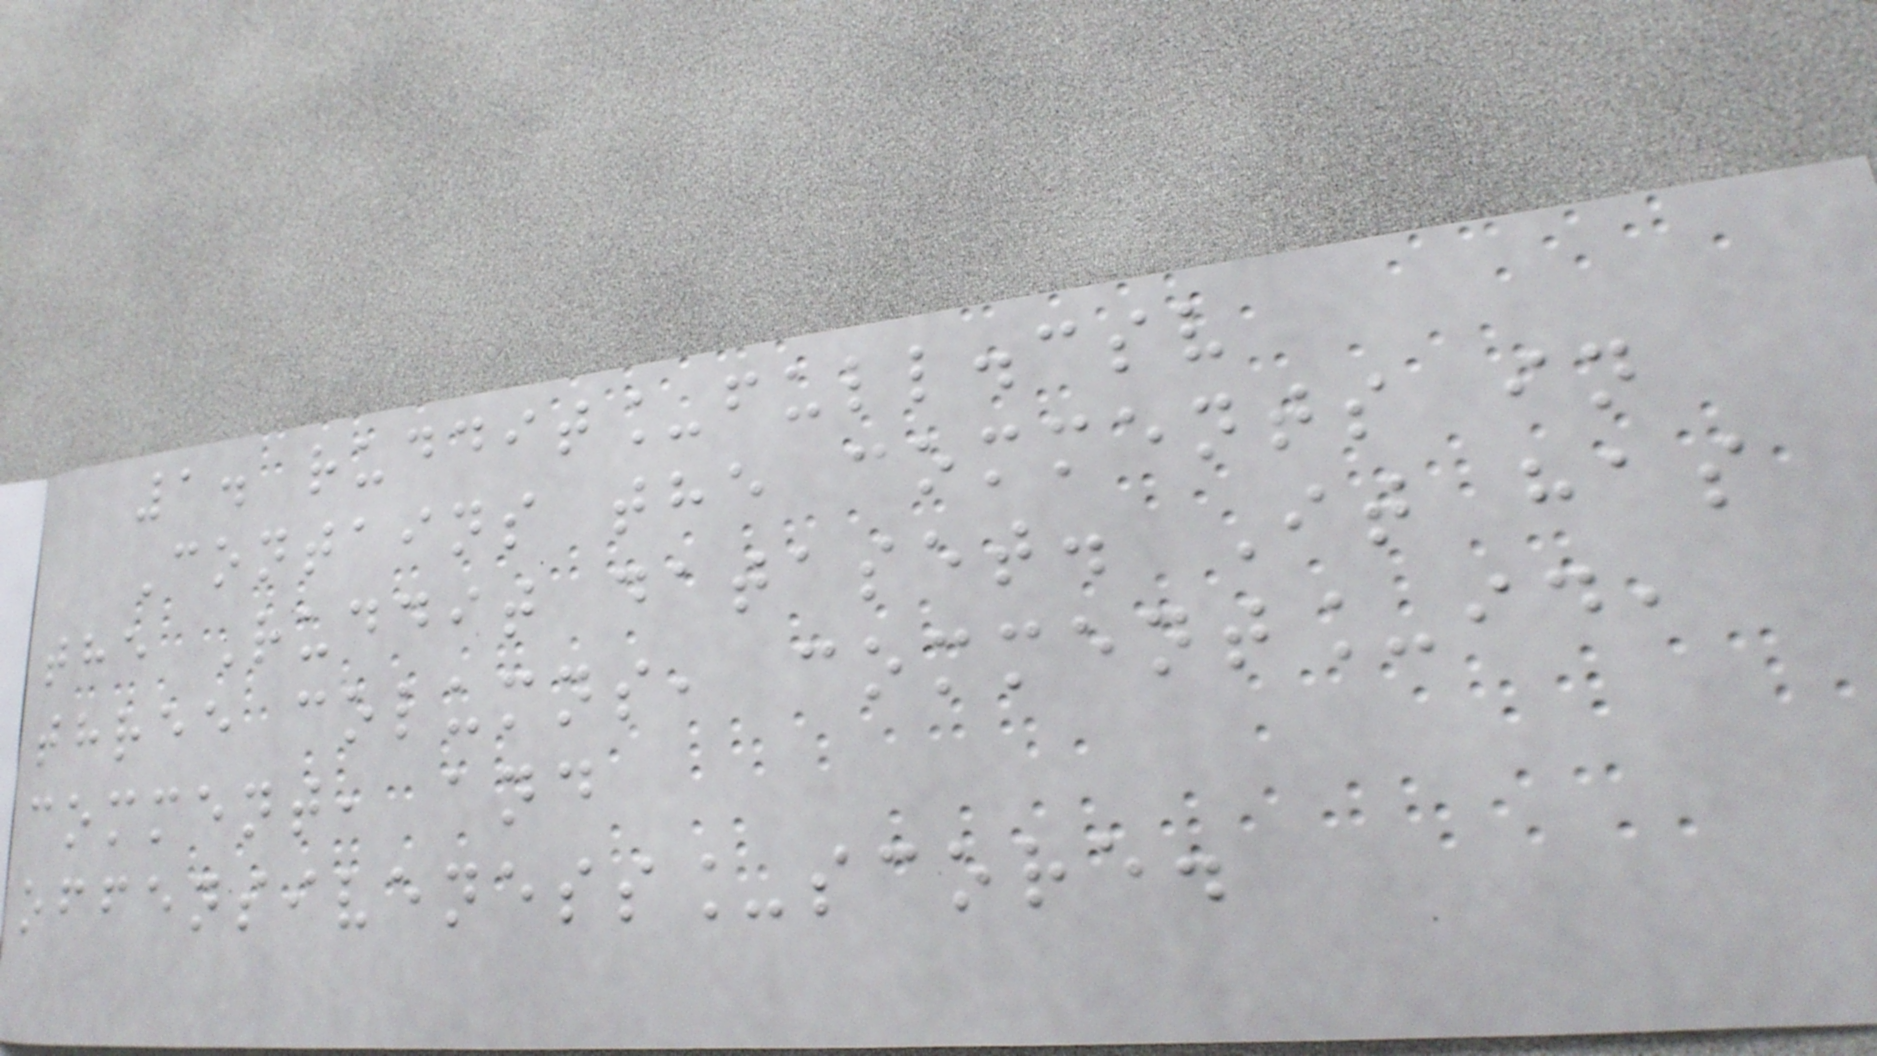1. ruddit_full.csv
Contains the comments in
the Ruddit dataset. It has
three columns, comment_id,
comment, and
offensiveness_score.
